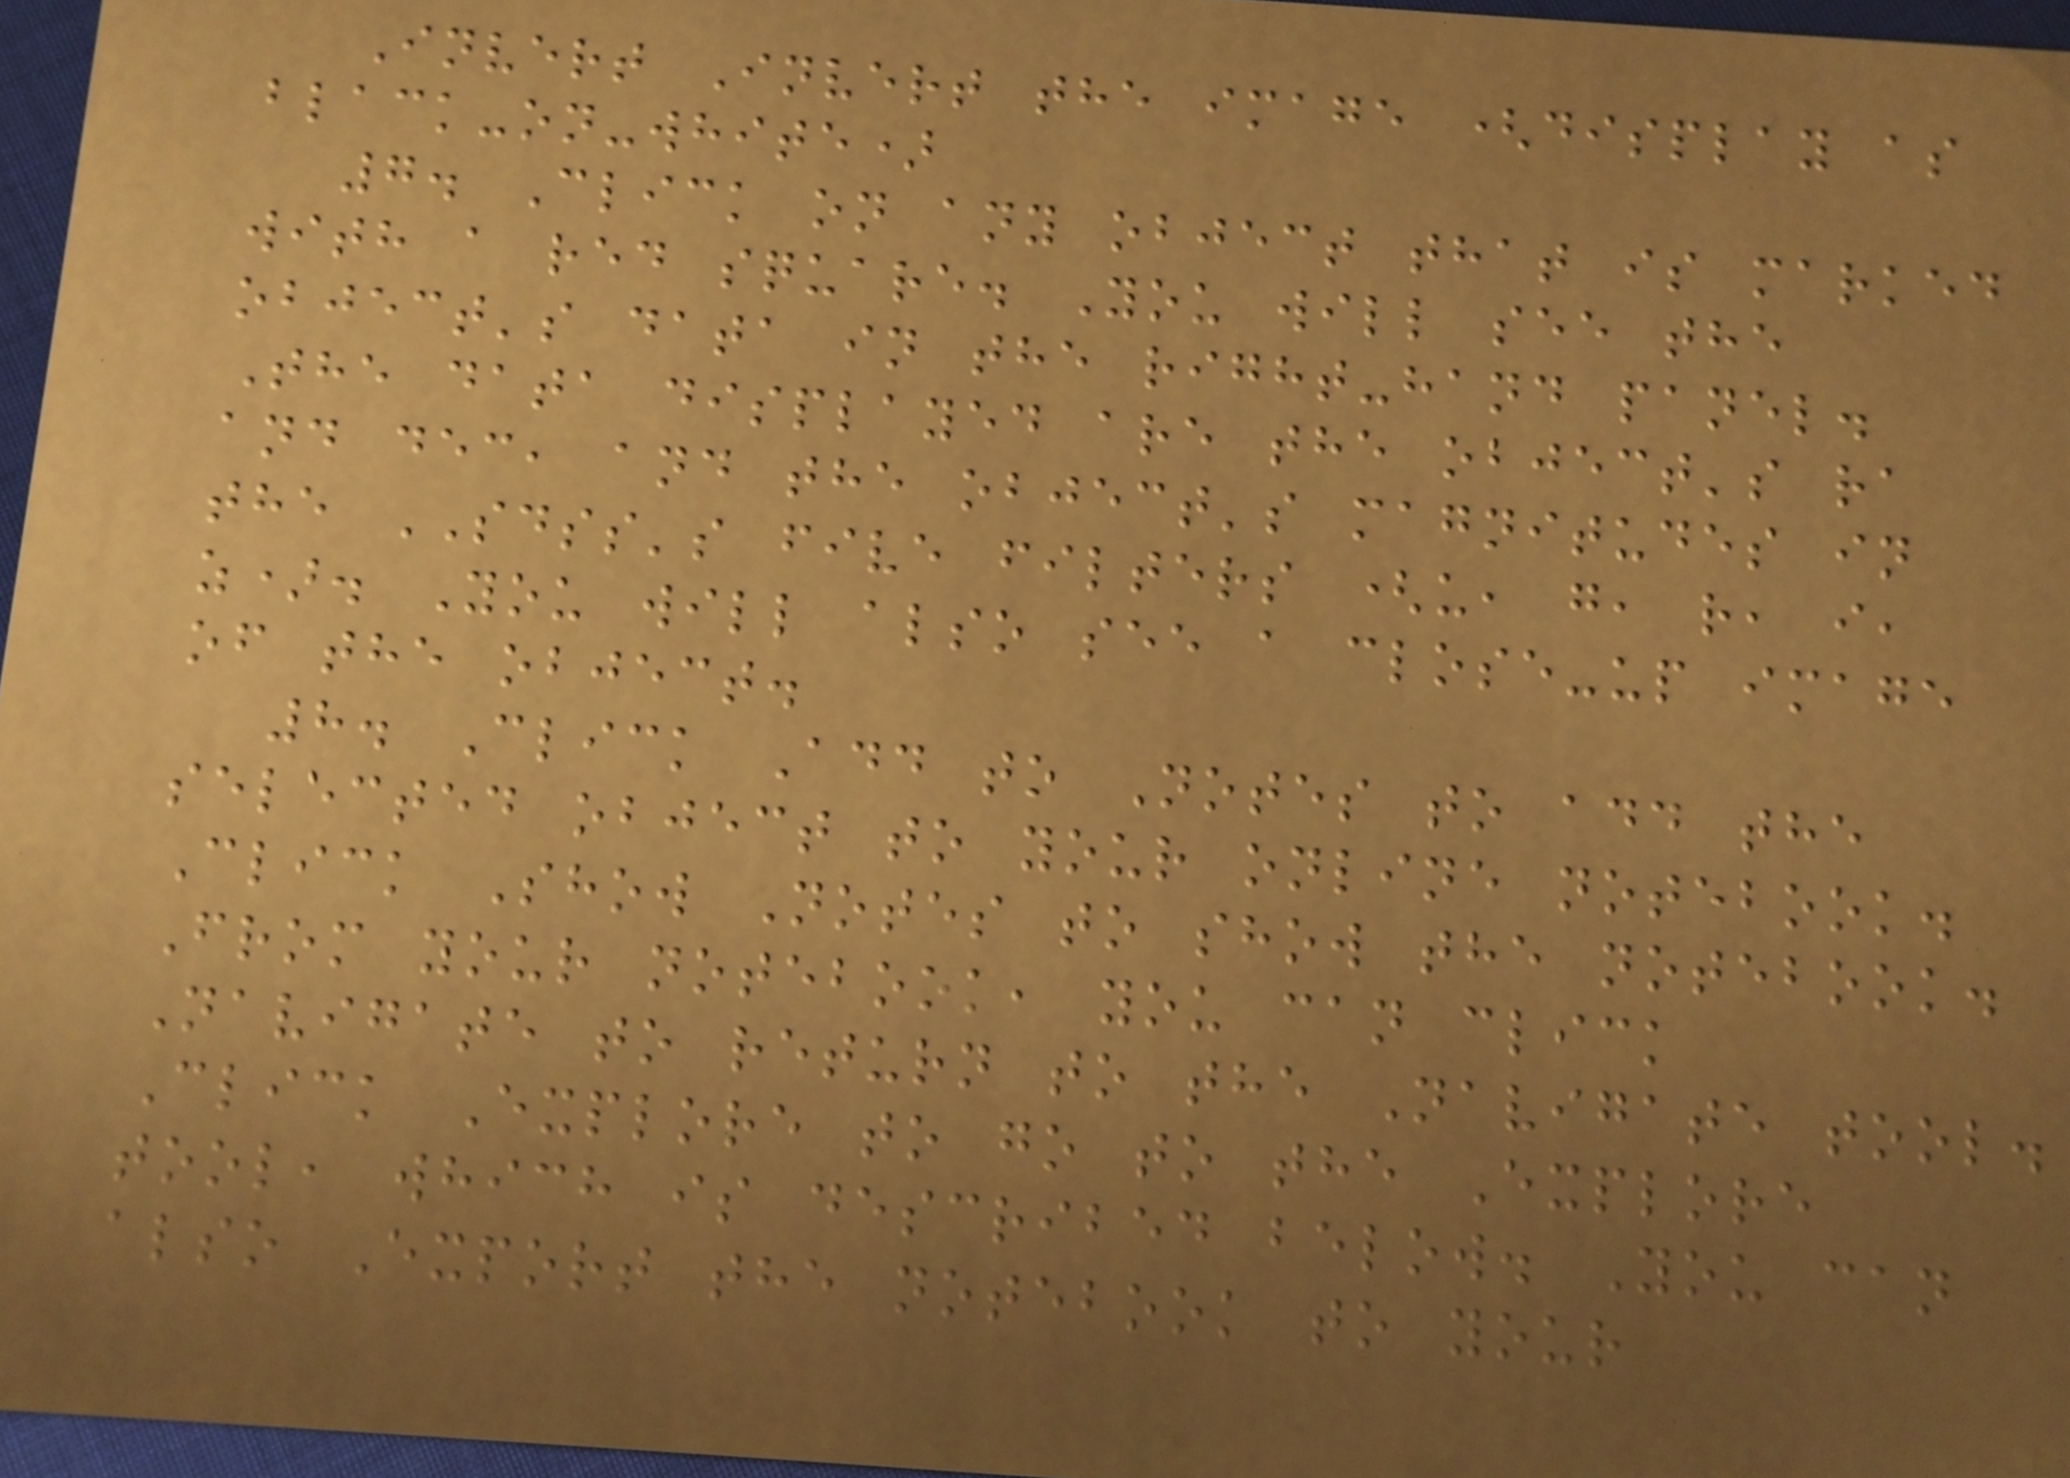Invert Invert the image (display as
black-on-white)
7. Click on any object that is marked
with a red square. You will see the
object's data in the right-hand panel.
The data displayed are the object's ra
and dec, and the object's magnitudes in
the SDSS's five filters (u, g, r, i,
z). You will also see a close-up image
of the object.
8. Click Add to Notes to add the
selected object to your online notebook.
Click Show Notes to show the notebook.
From your notebook, you can click
Navigate to return to the Navigate tool.
Click Explore to go to the Explore
tool, which is described below. You can
also Export the notebook to your
